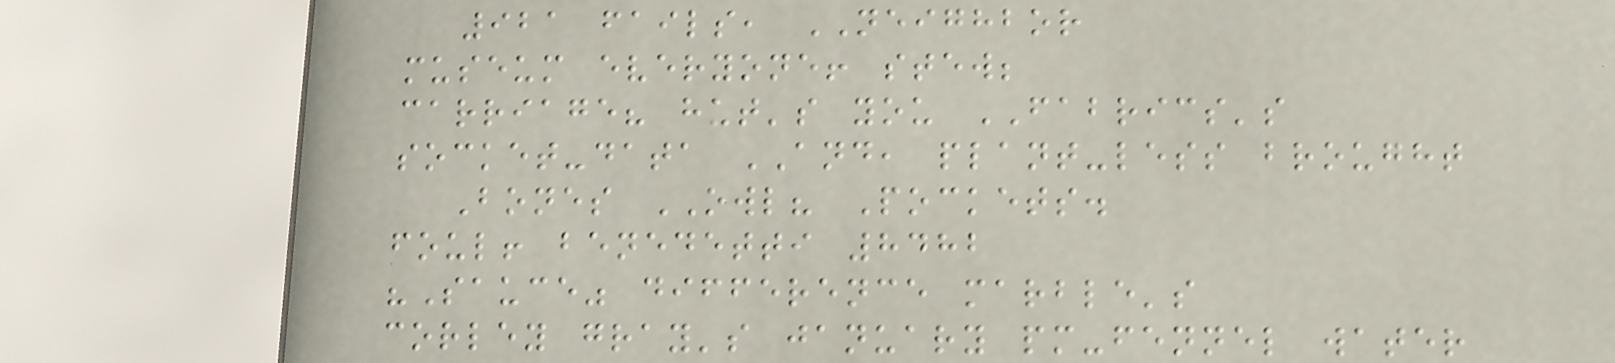921 fails, NEIGHBOR
museum everyone! stew;
carriage? hut's you FABRICS's
socket-data AND, plant-less brought
Bones OWL? Pockets.
foul! benedetti 8482
"Sauce" difference marble's
corley gray's january pm-fennel water
